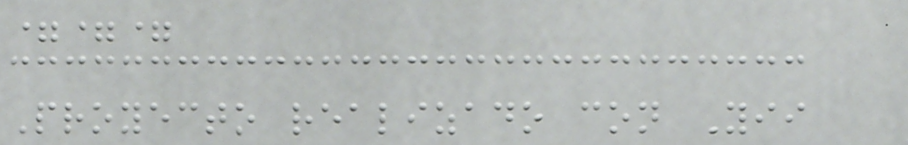===
Proyecto realizado con Yii
